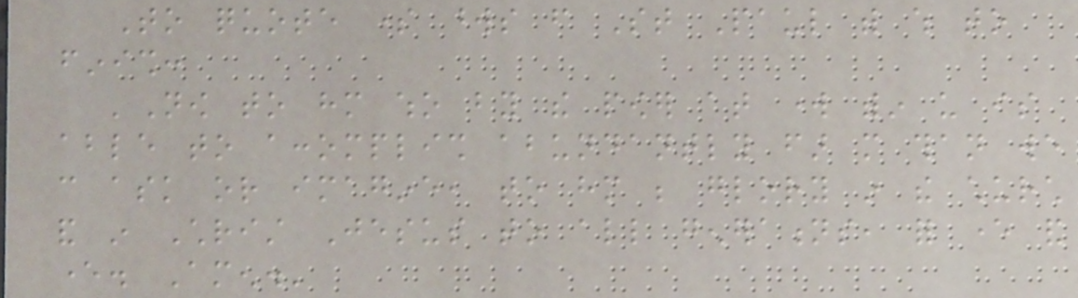To quote some words from St Paul with which to
finish:
'Now to him who by the power at work within us is
able to accomplish abundantly far more than we
can ask or imagine, to him be glory in the church
and in Christ Jesus to all generations, for ever and
ever. Amen.'
